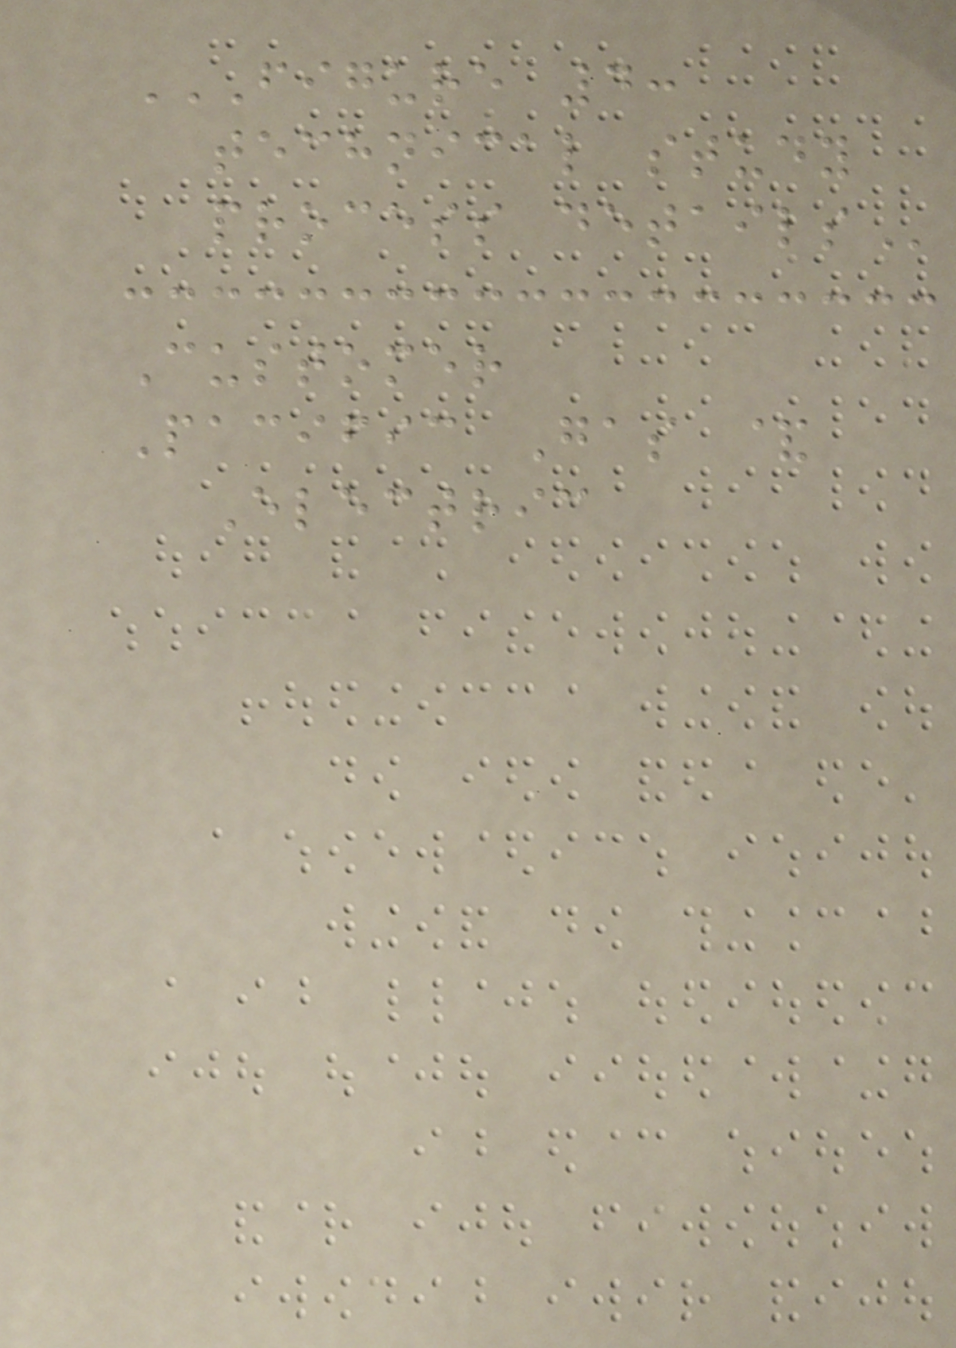FIGURE 4:
TECHNICAL STUDY
PROCESS DETAILS
Customer
Pacific Gas &
Electric
